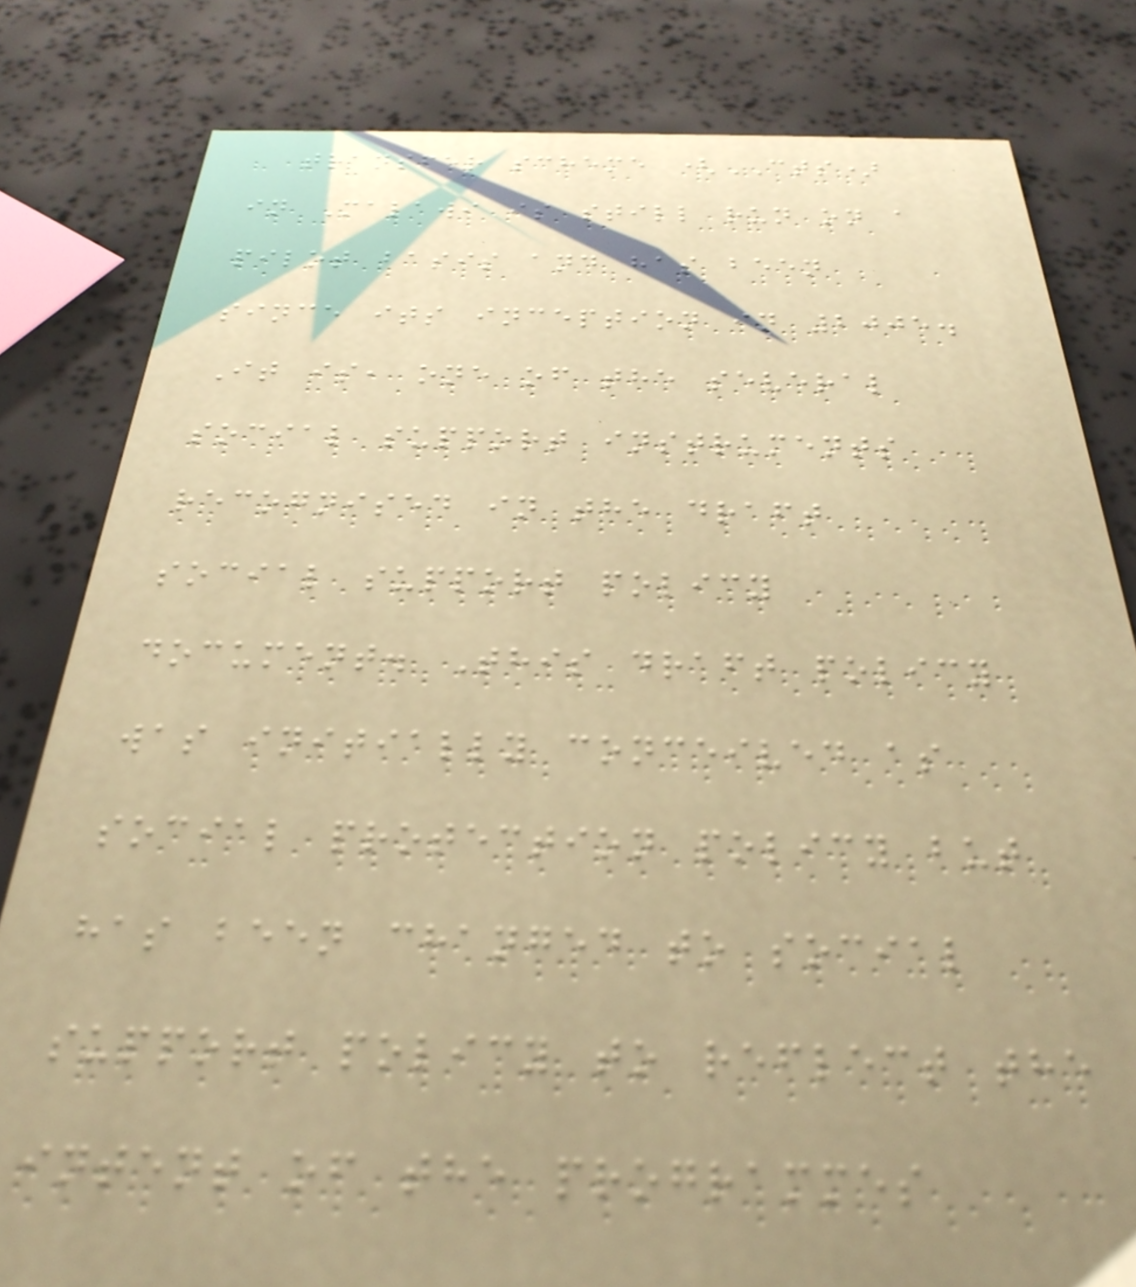transfer scheme (CTS)
in Malawi is still run on a
pilot basis and has been
since its inception in 2005.
It is, one of the several
social support instruments
recognised in the draft
social support policy
document. This draft policy
was initially conceived as
social protection policy but
has been changed to social
support policy to reflect the
intent of the programmes
